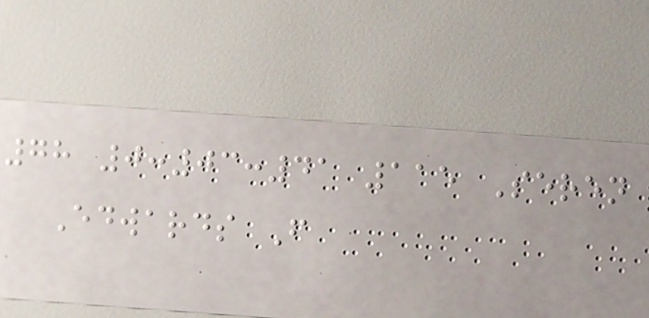78 0:03:41 115 Seren
Edwards F
